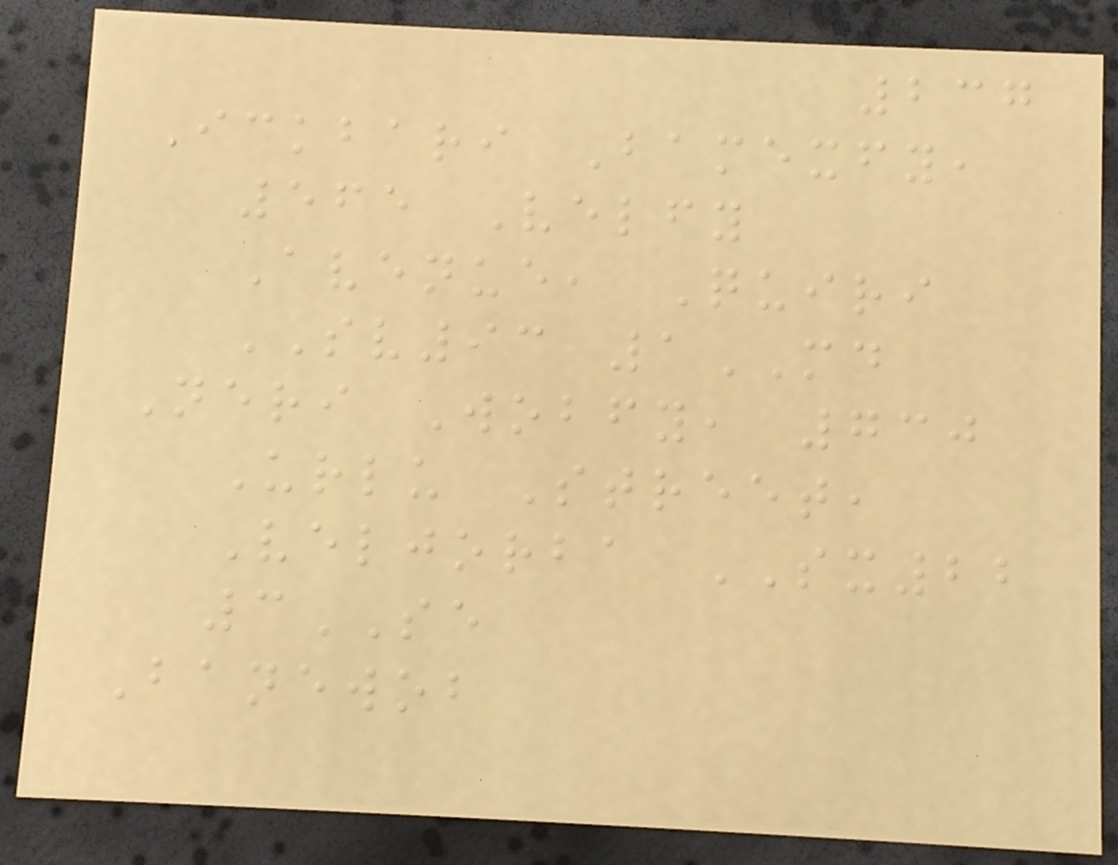237
Ickbari Bamexfy,
565 Velfy
Avenue, Quiri
SV93 1MD
Neri Wobfy, 730
Urlu Street,
Veljorba SX22
3SE
Banewob
